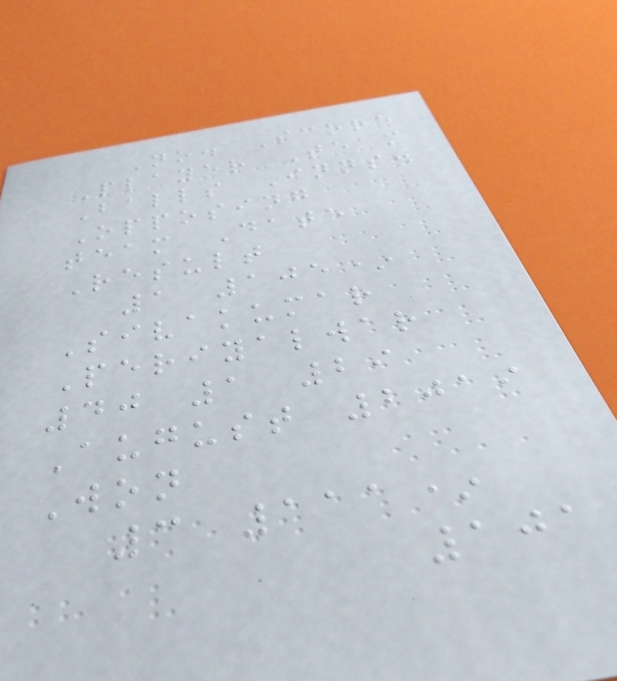No. Score
Player Team
Balls Inns.
Opposing
team Date
Result
1 105*
Sivakumar
Periyalwar
40 1 29
August 2019
Won
3 111*
101
